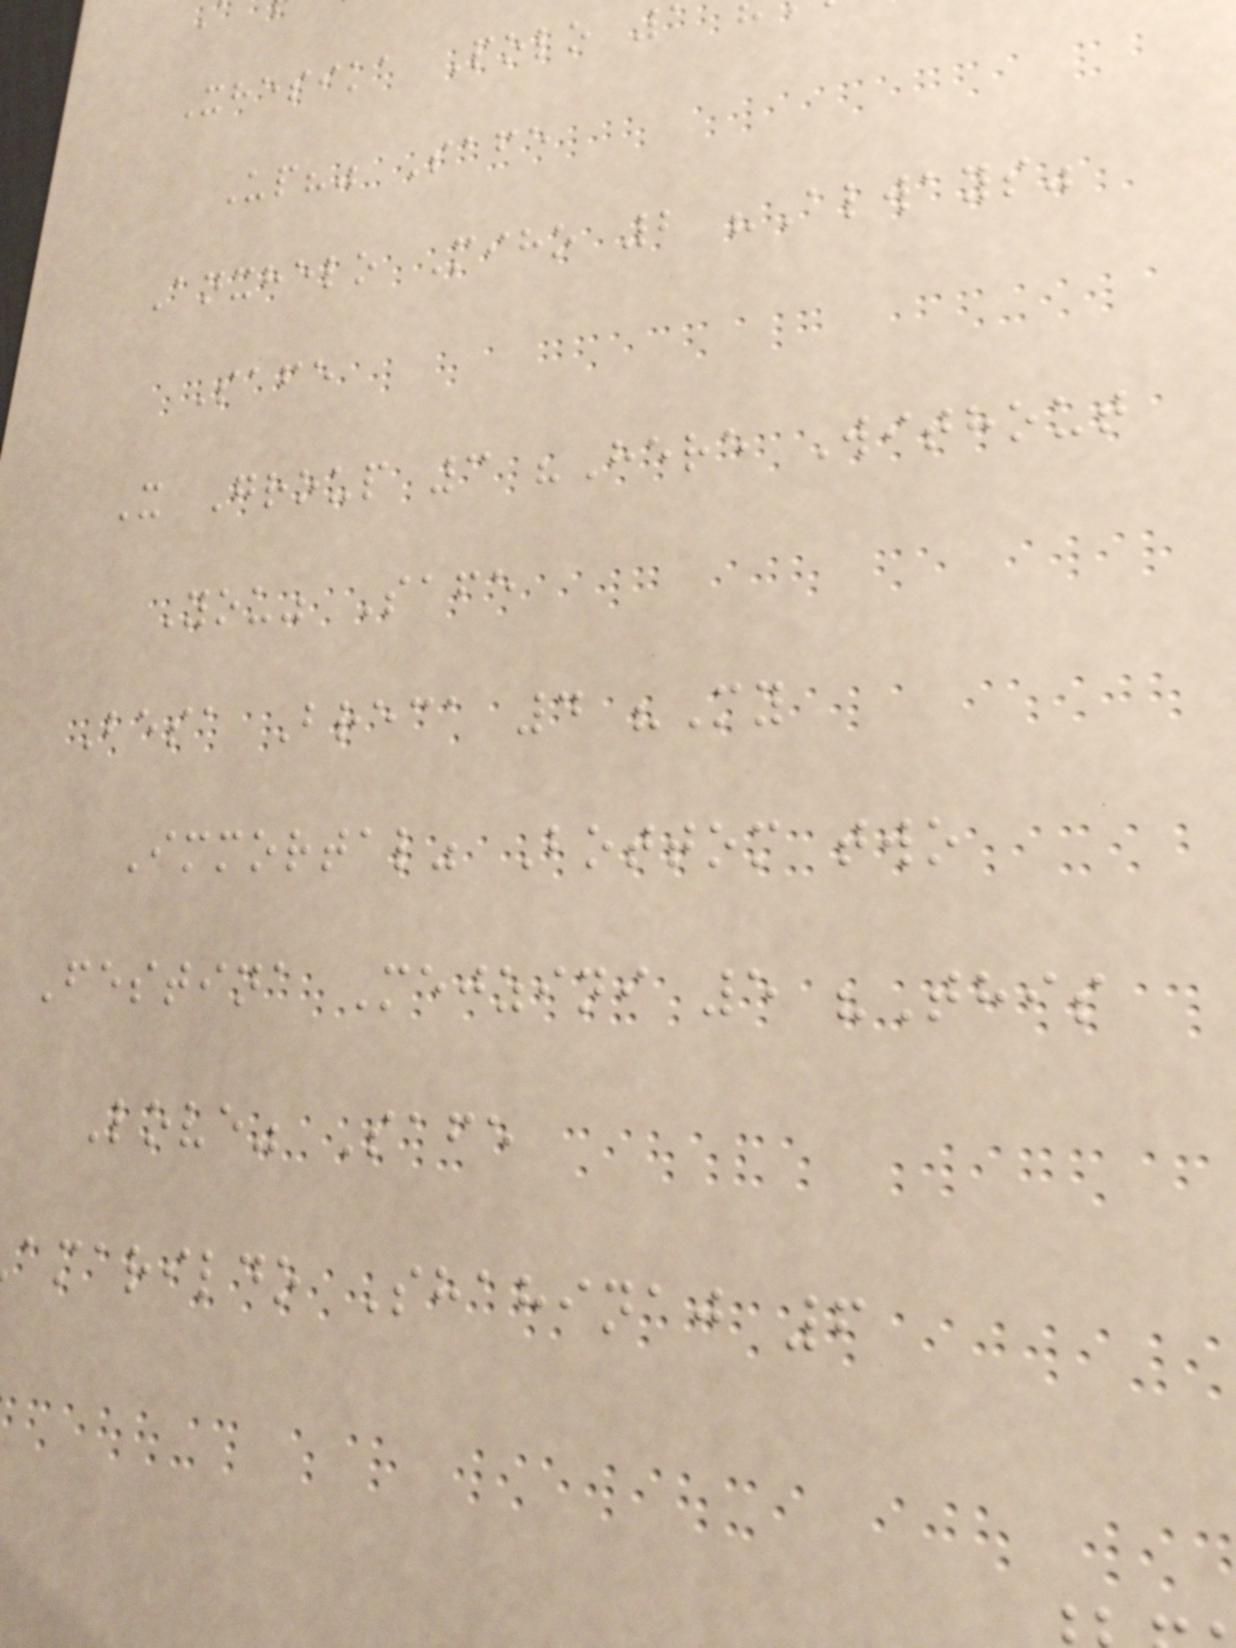Xhesika Polo
Up?" Safe
Anxhelo Miho 2 "Always"
Safe
X Group 3 "Here Without
You" Safe
Besa Breca 4 "My
Immortal" Bottom two
Festina Mejzini 5 "This
Love" Safe
amarildo Shahinaj 6
